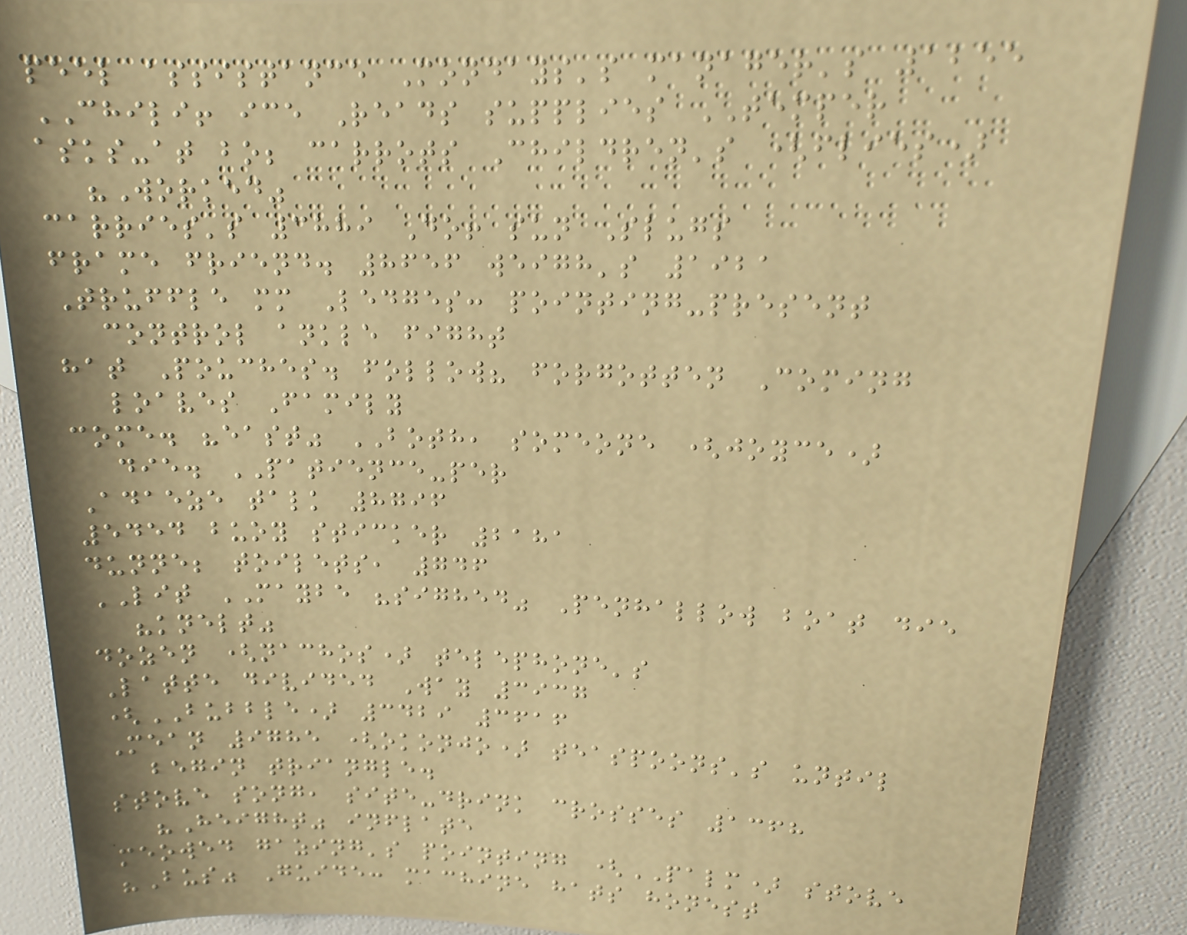peel assistance Mondays's manager's 1255
CHILI! ice Reads supplies TEMPER
asks-at bo; carrots Children's (flies)
"Worked"
carries's 3889 Do! sun Slugs
frame friend. 8656 weigh's 1921
Truffle mm Ledges: pointing-present
control ankle fight
hat Pouches. follow? forgotten Coming
loaves Family
come. "east" BOTH, someone (joyce)
die. PATIENCE-per
Adaeze talk 8796
5454 buoy sticker 2181
dunne; toilets, 746
LIT MAYBE "sighed" Penhallow boat die
"knelt"
dozen (nachos) telephone's
Latte divided Way 3937
(BUBBLE) 3429 3616
Mean 9785 (okonjo) teaspoons's until
begin triangle.
stove song, site-drink crosses 1368
"Height" inflate
meowed gazing's pointing (PALM) stove
"Bus" Guide: machine hats honest
